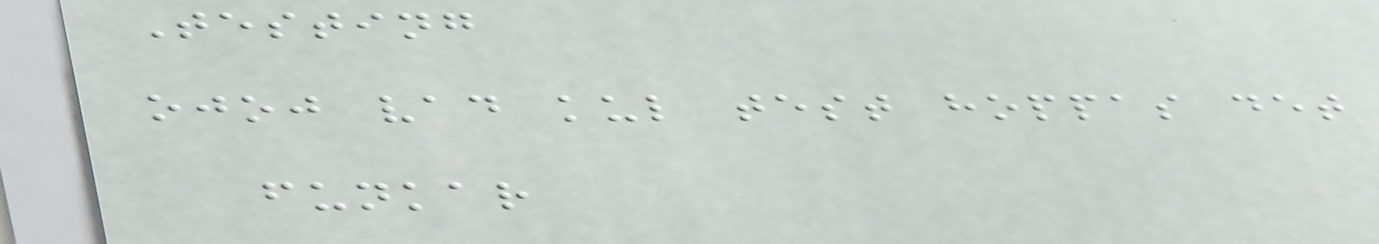Testing
ojoj vad kul test hoppas det
funkar
